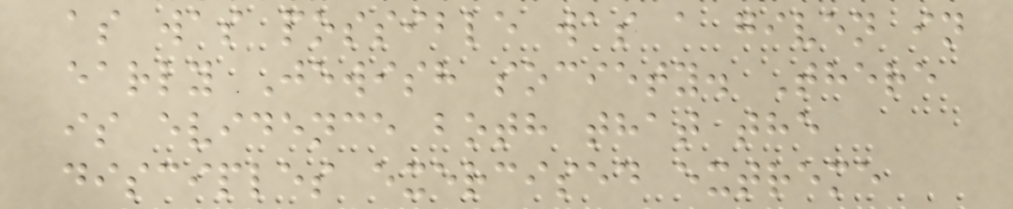as was possible was a given in
early Jewish society. There
is evidence both that the
disciples exercised extreme
